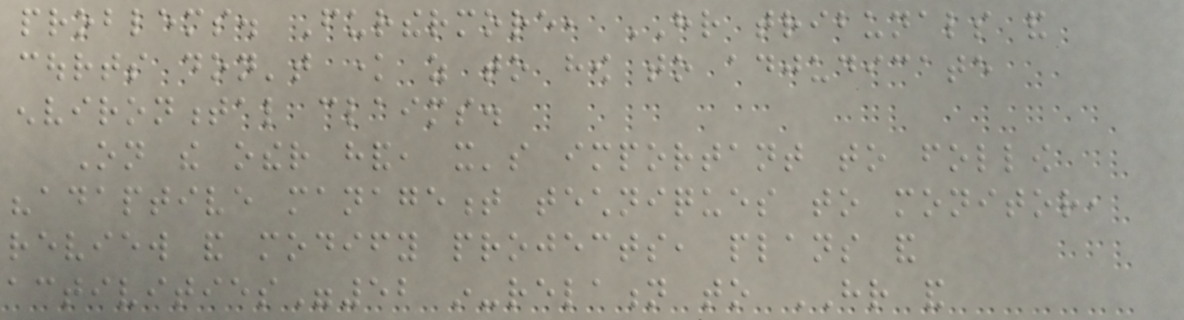problems. Furthermore, HR tribunals and
courts don't know as to how to adjudicate
environmental claims.
On the other hand, it's important to follow
"adaptive management techniques to monitor,
review and modify projects, plans and
activities"52 in-relation to HR and
